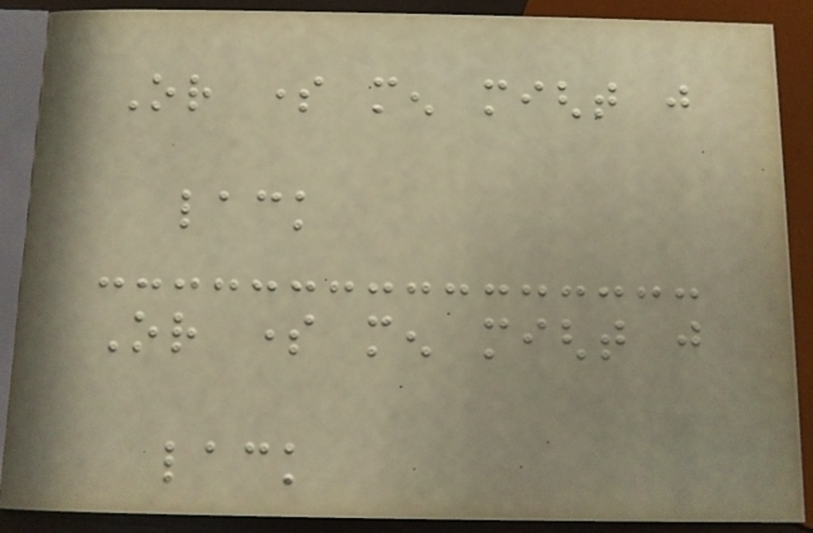Or some men might just
lack
Or some men might just
lack
